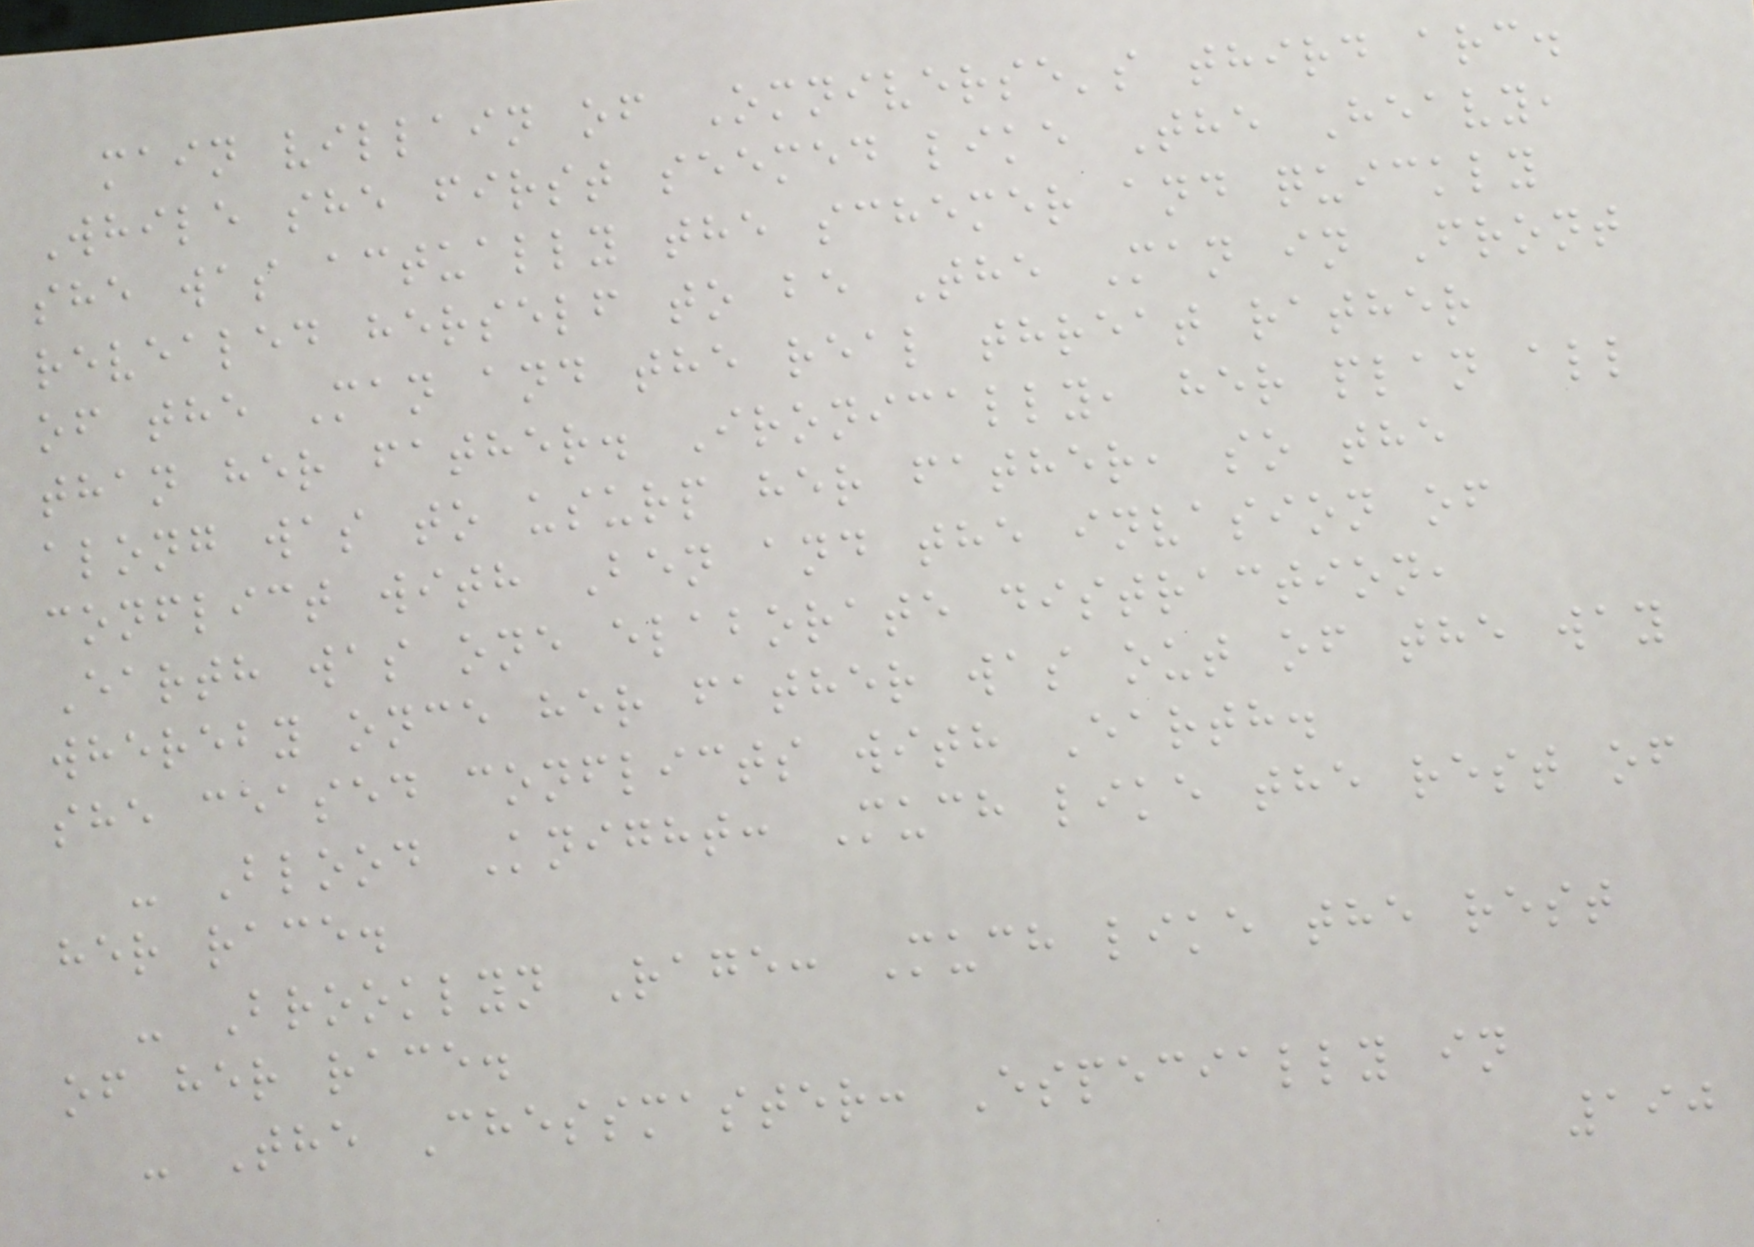main villain of Omniverse's third arc.
While she first seemed like The Heavy,
she was actually the schemer and quickly
revealed herself to be The Man in Front
of the Man and the real threat rather
than her father. Ironically, her plan all
along was to usurp her father, so the
conflict with Ben and the invasion of
Earth was one elaborate distraction,
whereby once her father was out of the way
she ceased conflicts with Earth.
- Blood Knight: Much like the rest of
her race.
- Brooklyn Rage: Much like the rest
of her race.
- The Chessmaster: Especially in
190
